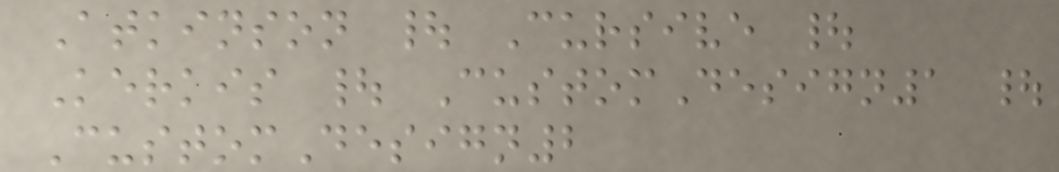Atkinson | Cursive |
Kerkis | CustomDesign1 |
CustomDesign2
